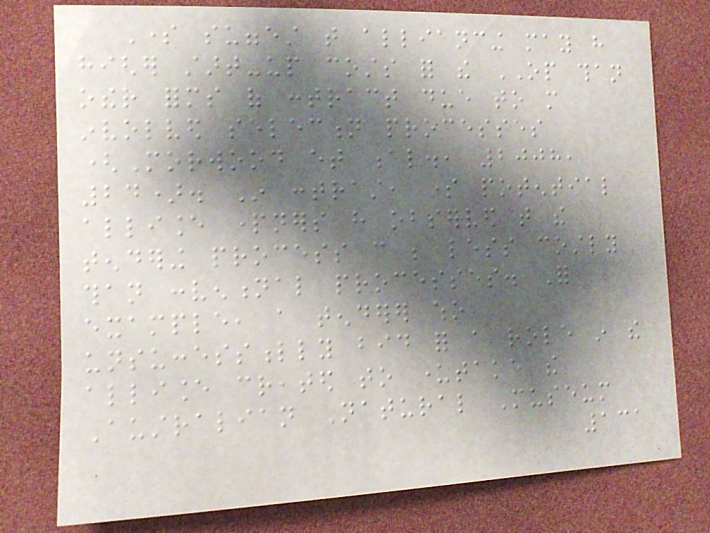Some suggest that alliancing may have
higher start-up costs for the OP than
other forms of contract due to more
involved selection processes
(Morwood et al., 2008,
24). In contrast, some potential
alliance partners have observed that the
tendering process can be less costly
than conventional processes. For
example, a tenderer who
unsuccessfully bid for a role in the
alliance created to undertake the
Australian Natural Museum
131
